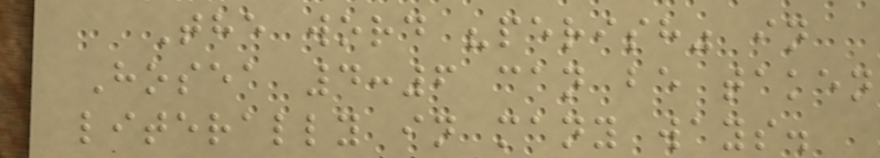The word "perish" in
Hosea 4:6 can be taken
literally in many ways.
